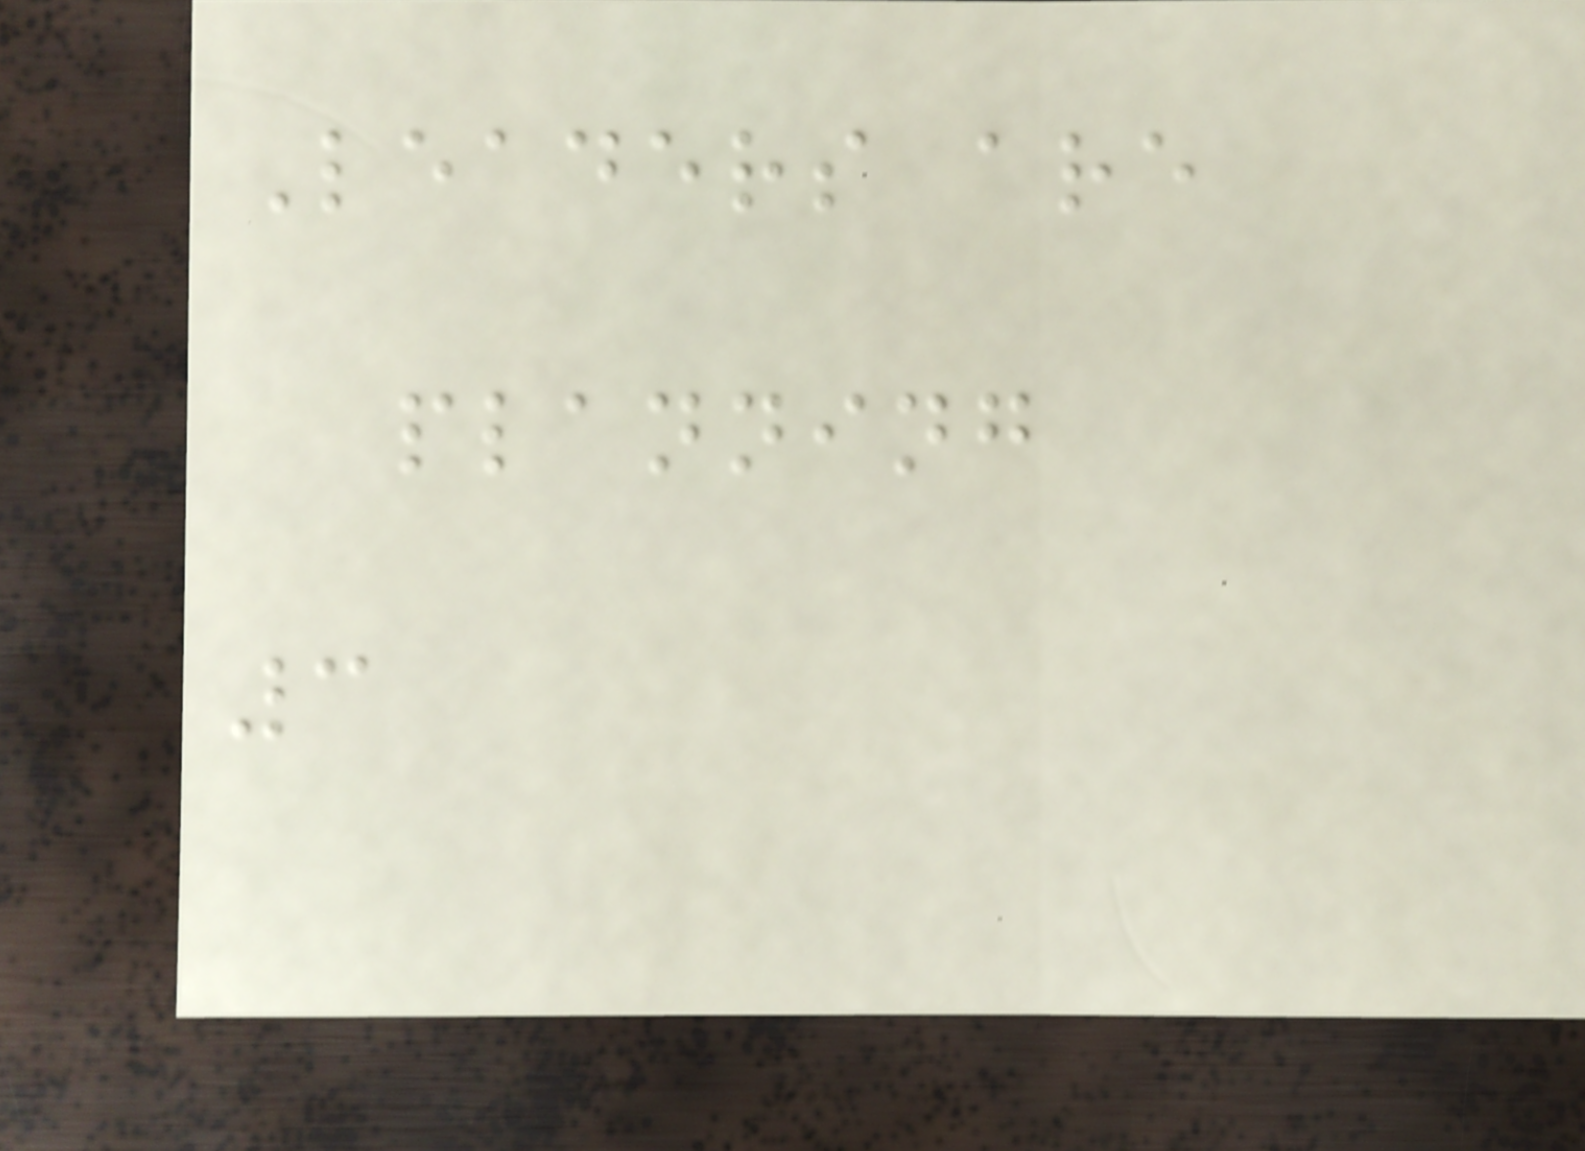Leaders are
planning
3
